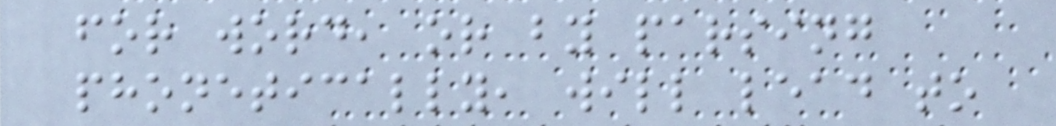for word, or by parsing
phonetically, will lead to
